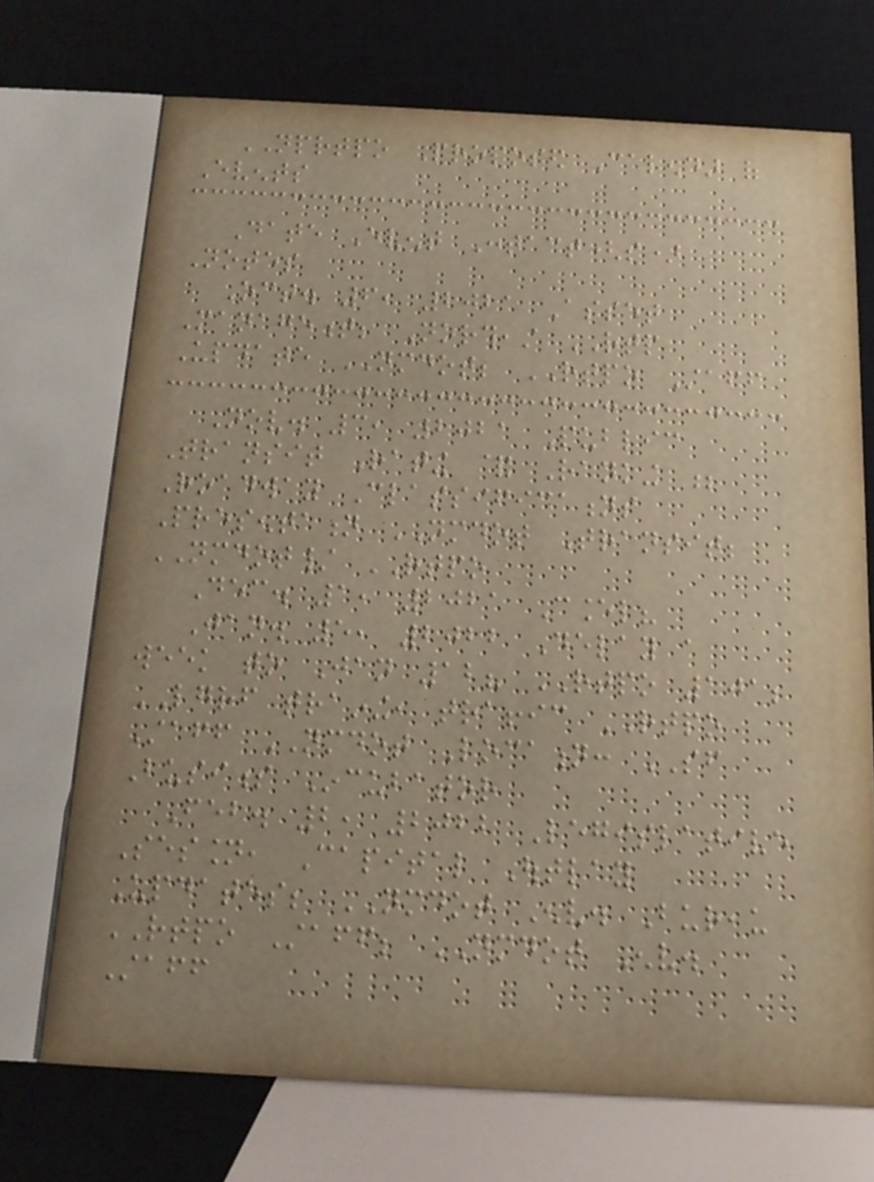NPRTPO Proposed Calendar of
Events
Date Event Contact(s)
Notes
Oct. 6, 2021 Asset
Management; Northeast RTP
Update NMDOT; RTPO Staff
Nov. 3, 2021 Public
Transit Rating & Ranking ;
Roadway Classifications
Presentation NMDOT Transit;
NMDOT/ RTPO
Dec. 1, 2021 Cancel?
Jan. 5, 2022 Delay a
week to Jan 12? RTPO 101;
LGRF training, traffic RTPO
Staff NMDOT Location: SF
Business Incubator
Feb. 2, 2022 Legislative
Session, Capital Outlay
Updates; NMDOT Env. Bureau
RTPO Staff; NMDOT Env.
Staff
